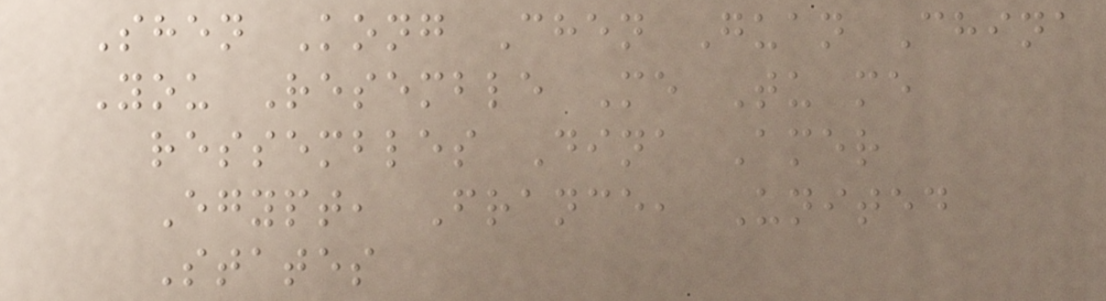Shen Kong Chen Guan China
You Resemble Me Tu me
ressembles Dina Amer
Egypt, France, United
States
